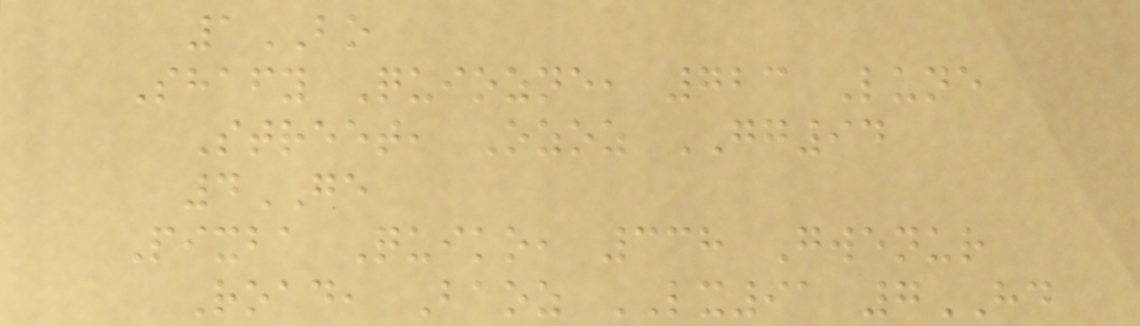1BO
Shafy Quiozne, 723 Lune
Street, Ozoz GG94
4GE
Pixba Quiko, 338 Gwenur
Road, Baoz LX91 7HD
